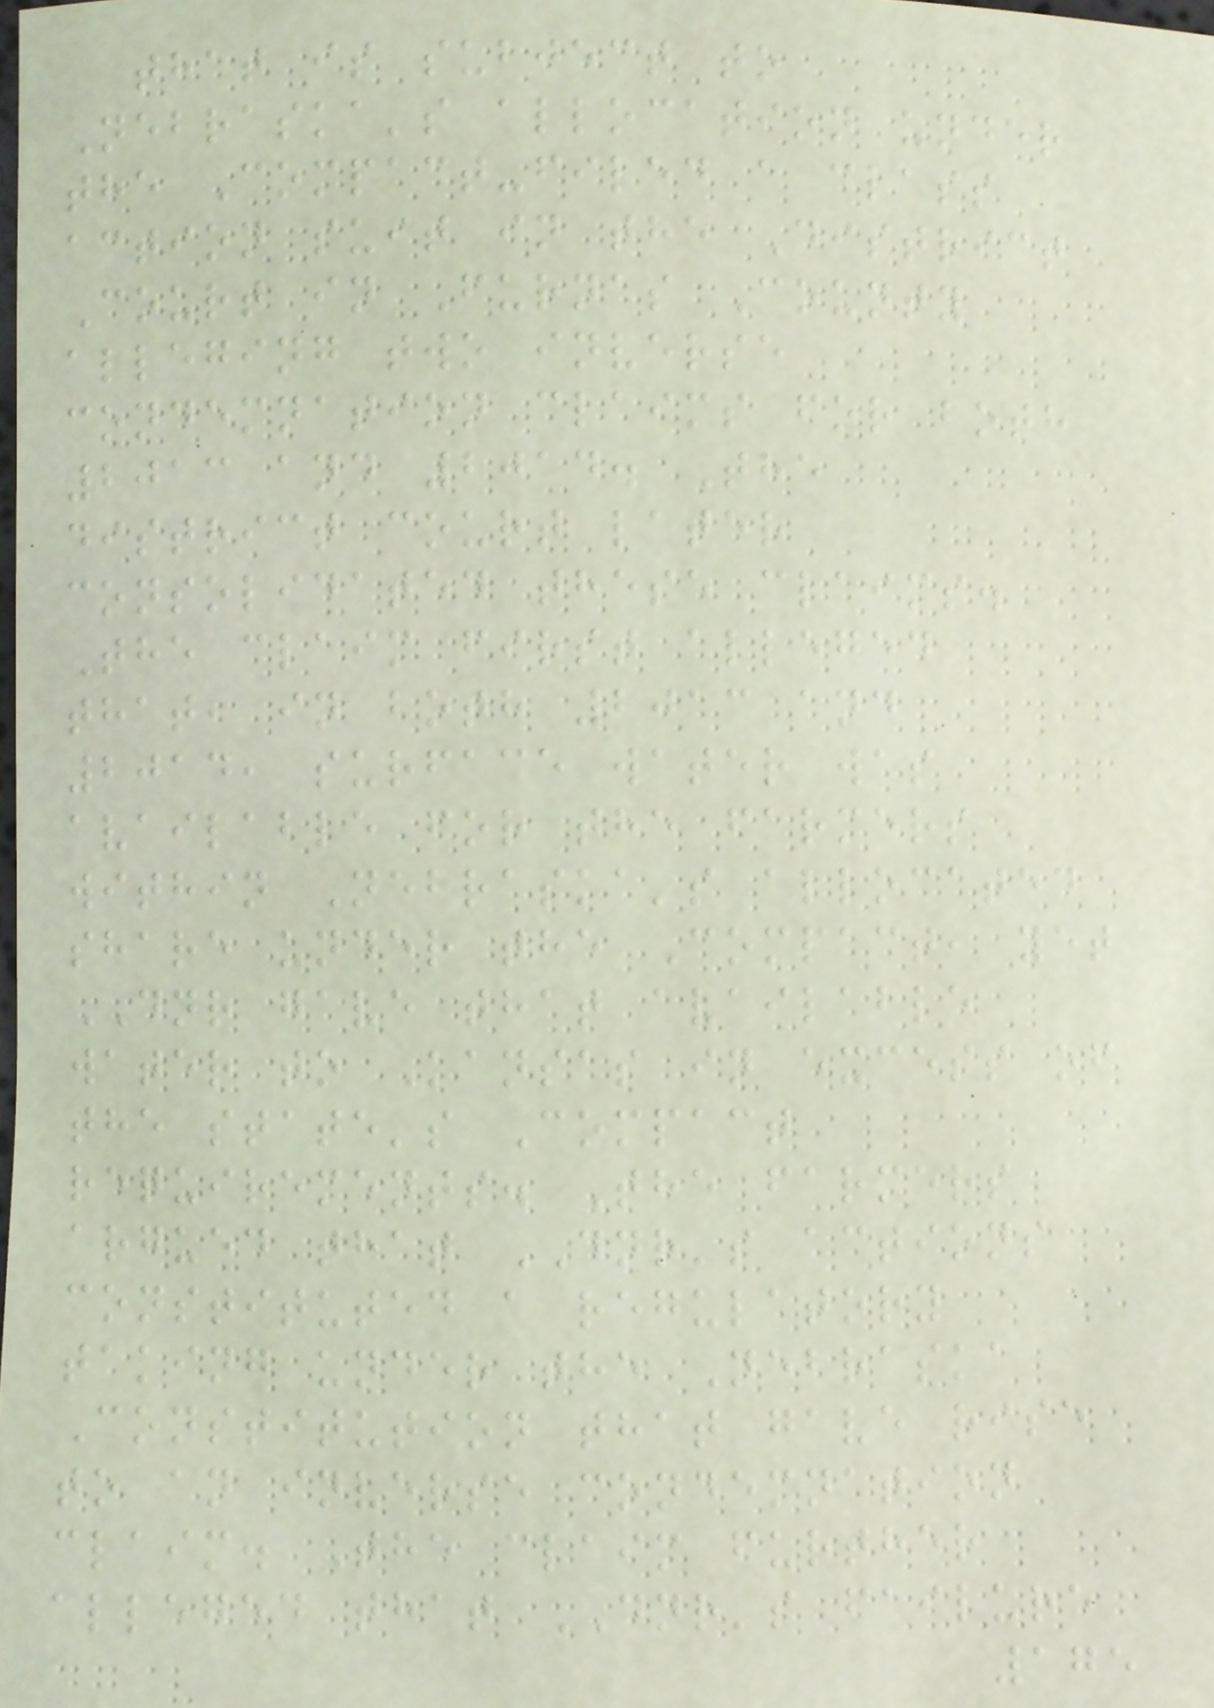that is subject to
Nebraska's allocation under
the Compact-filed a class
action suit in the District
Court in Furnas County
alleging two inverse
condemnation claims for both
2013 and 2014. The
district court later
consolidated these claims.
The claim first alleged
that, in both 2013 and
2014, surface water was
available for the farmers
within Nebraska's allocated
share under the Compact, yet
DNR gave that available
water to Kansas in excess of
the state's Compact
requirements. The farmers
argued that DNR's actions
constituted a regulatory
taking under the Nebraska
Constitution that gave rise
to an inverse condemnation
claim. The claim further
alleged that DNR's failure
175
